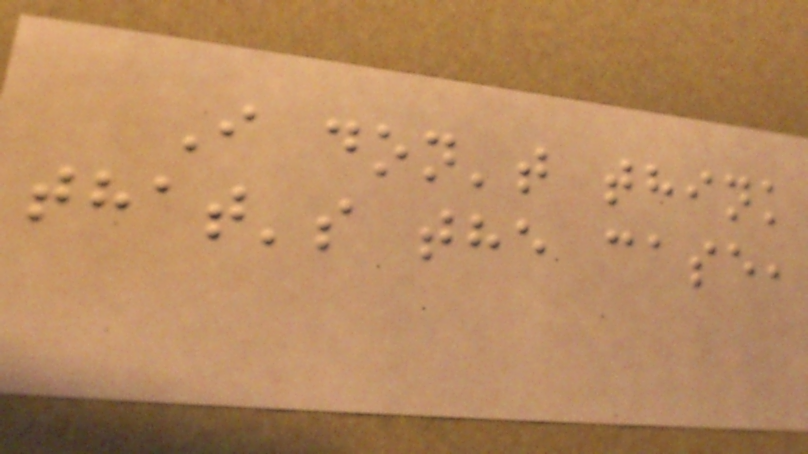I don't think
that's the case,
